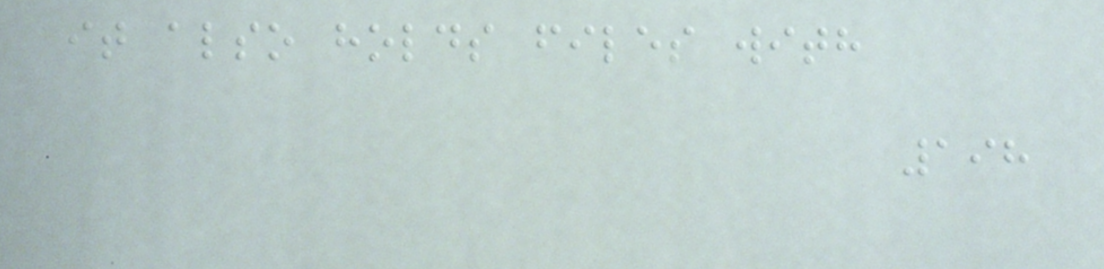it also holds files with
198
